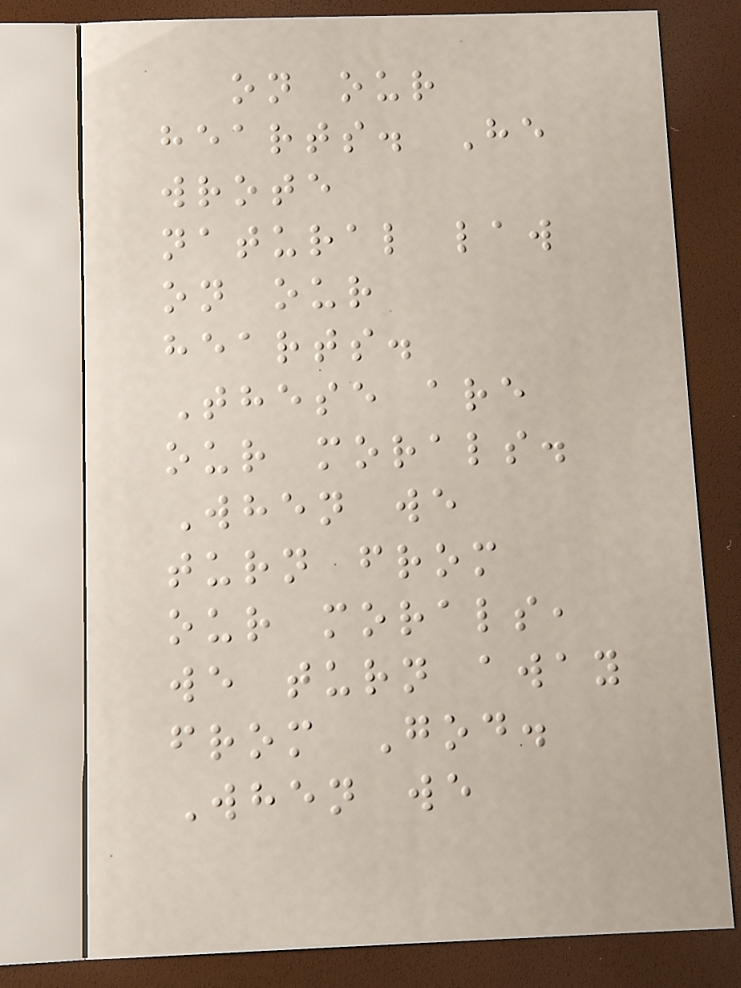on our
hearts. He
wrote
natural law
on our
hearts.
These are
our morals.
When we
turn from
our morals,
we turn away
from God.
When we
